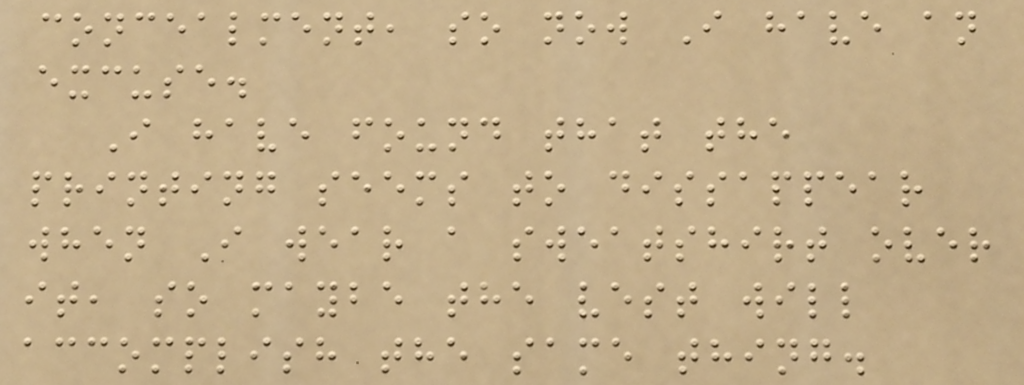concealment, so now I have an
excuse.
I have found that the
printing seems to dissappear
when I wear a sweatshirt over
it, so maybe the vest will
accomplish the same thing.
